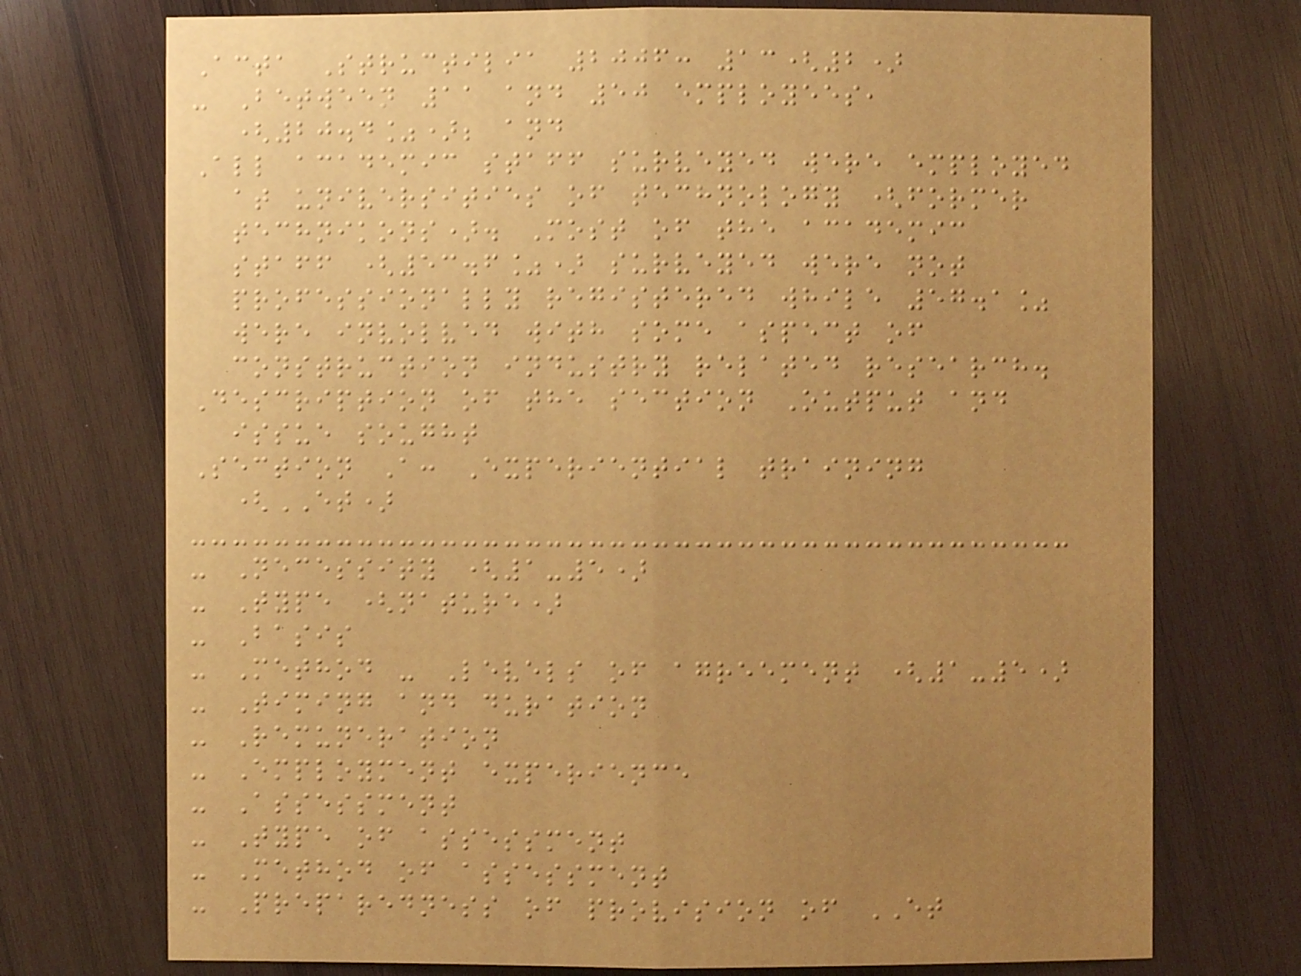Acta Structilia 2006: 13(2)
- Between 11 and 50 employees,
(20.4%); and
All academic staff surveyed were employed
at universities of technology (former
technikons). Most of the academic
staff (53.6%) surveyed were not
professionally registered while 57.1%
were involved with some aspect of
construction industry related research.
Description of the section Output and
issue sought
Section A: Experiential training
(ET)
- Necessity (1-5)
- Type (nature)
- Basis
- Method - Levels of agreement (1-5)
- Timing and duration
- Remuneration
- Employment experience
- Assessment
- Type of assessment
- Method of assessment
- Preparedness of provision of ET
